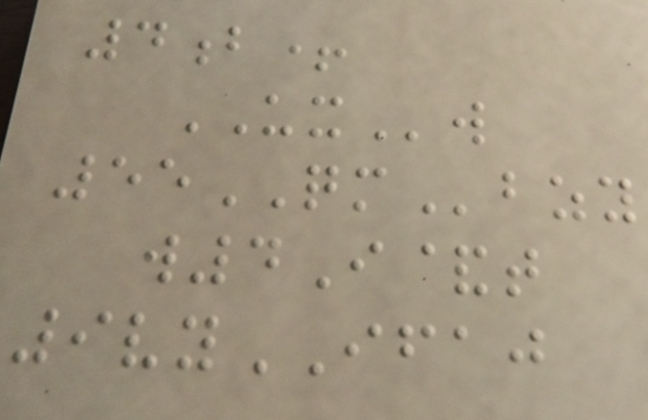4b+
UXw
55QMbzy
w4I&t
9vyIFAJ
